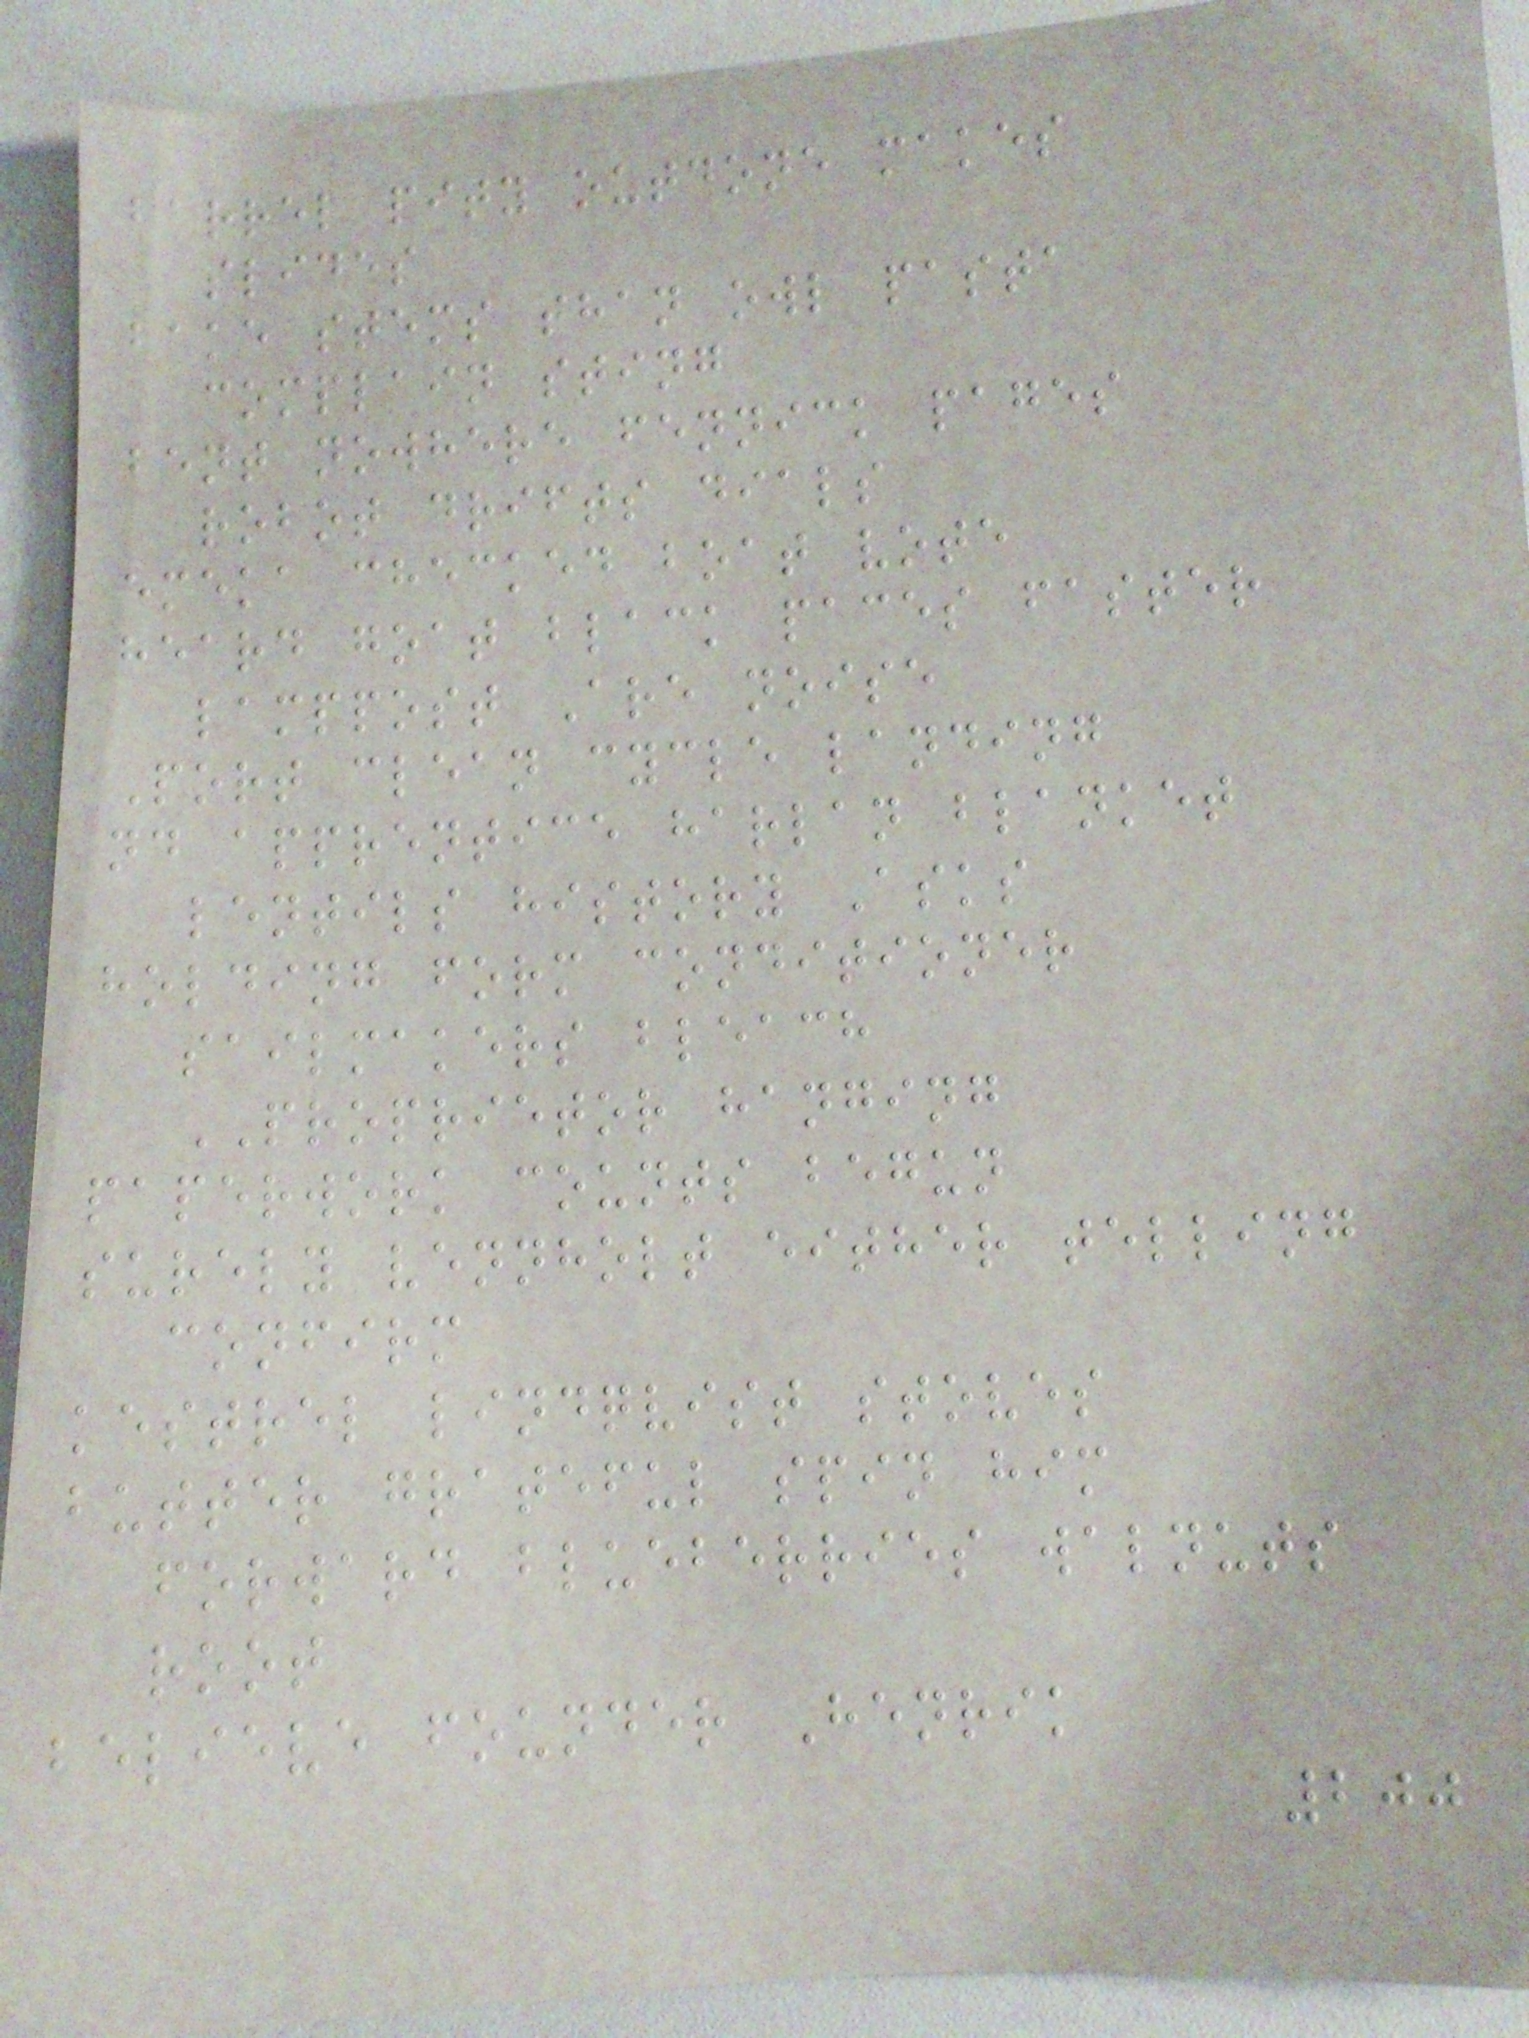barrel pity outdone makes
slides
bake stems than owl pasta
complain sting
bent nowhere fennick pages
robot drifts dials
emeka checked boat vote
heard goat black paces faster
lamppost Are noise
Port clean cycle landing
nd apprentice harlan blanket
lentils history Asks
holding form conditioner
sailmakers bleach
PROPRIETOR hanging
paperwork counts begun
surely vennholt either telling
confirm
kestrel lindqvist stoves
butter grateful spin him
forward blueberries walnuts
root
believe founder Henrik
200
